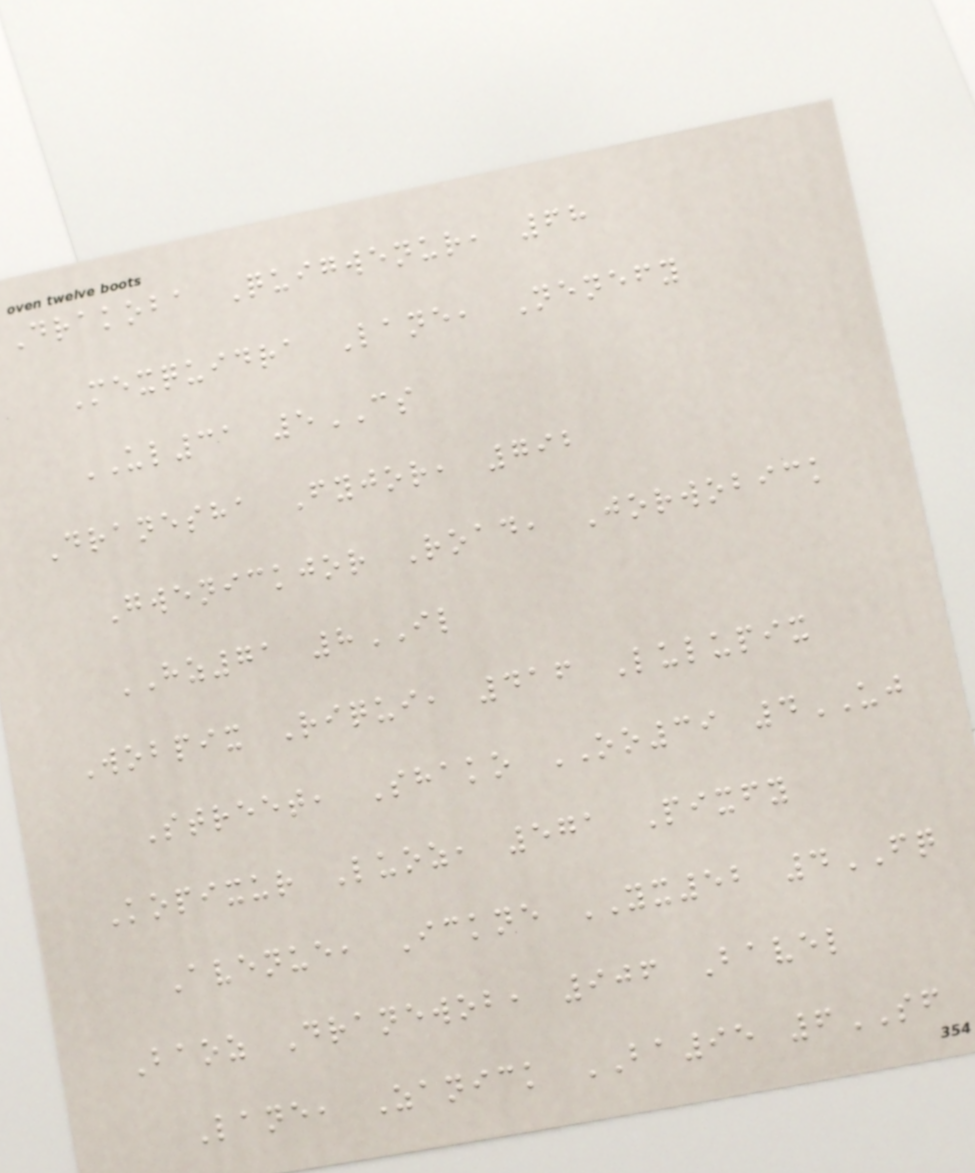Drakoba Quigwenur, 68
Mexquidra Lane, Nenefy
UL31 5CS
Dranesha Fyjor, 792
Gwenickjor Road, Jorwobick
HZ71 8IL
Wobpix Riqui, 416 Lulupix
Street, Shako OO39 4UJ
Kopixur Luoz, 571 Pixfy
Avenue, Ickne YX52 4FQ
Baoz Dranewob, 906 Bavel
Lane, Zanick BA95 6SF
